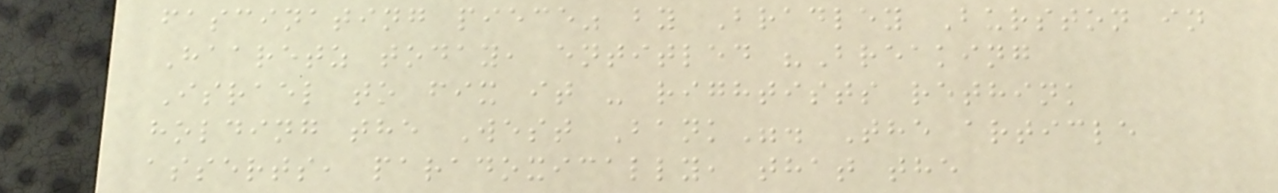fascinating piece" by Bradley Burston in
Haaretz today, entitled "Breaking
Israel to fix it - rightists rethink
holding the West Bank". The article
asserts, paradoxically, that the
